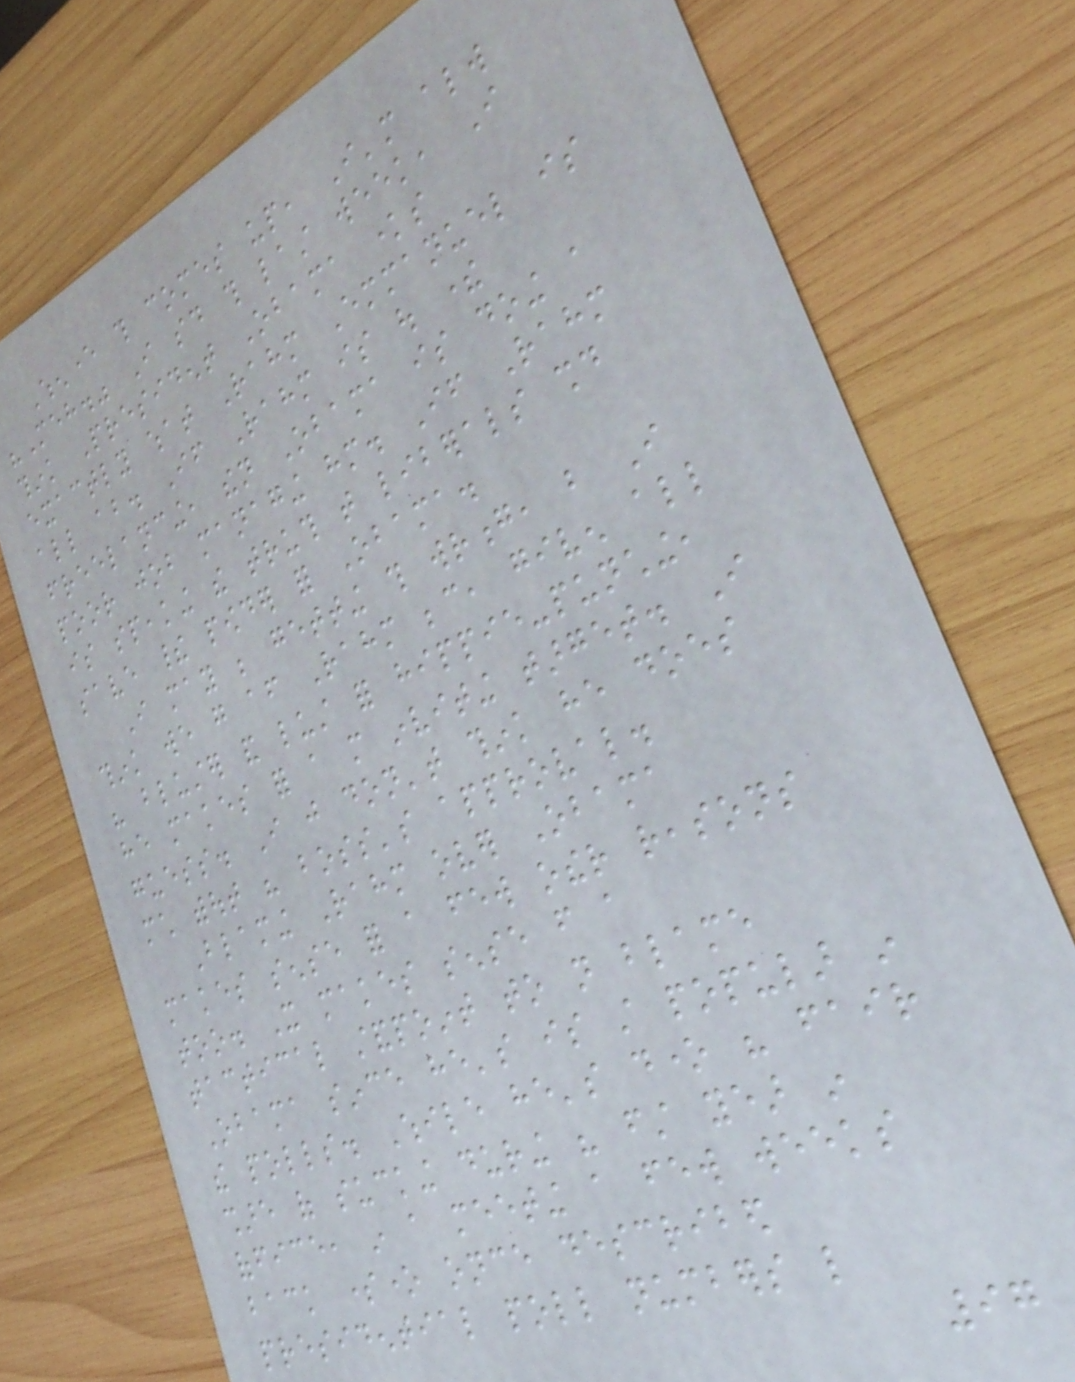Whenever this comes up, I'm always
"Meh." I said this last week, I
think President Obama knows
exactly what Rahm Emmanuel is
all about. If Rahm is out there
freelancing, then Obama is doing a
poor job managing him. If Rahm
is speaking the truth that liberals should
save their powder for Obama.
I may be getting this wrong, but I
think we go after Rahm because, given all
his bluster and lust for hippie-punching,
he makes for a more inviting target. I
guess. I just don't think he does
much without his boss's approval.
Blaming Rahm over Obama
makes sense for a few other reasons
too. It makes sense from a
tactical standpoint to not blame
Obama since he's is still popular in
the polls. While he's done his fair
share of sucking during his first year in
office, in a meeting a few weeks
back someone once described
presidential poll numbers like
97
